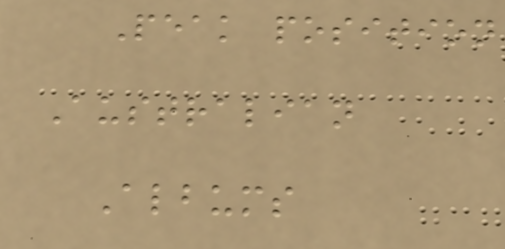Peak position
Australian
Albums
